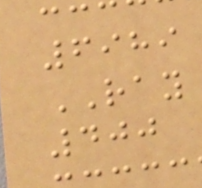6989
RAY
400
